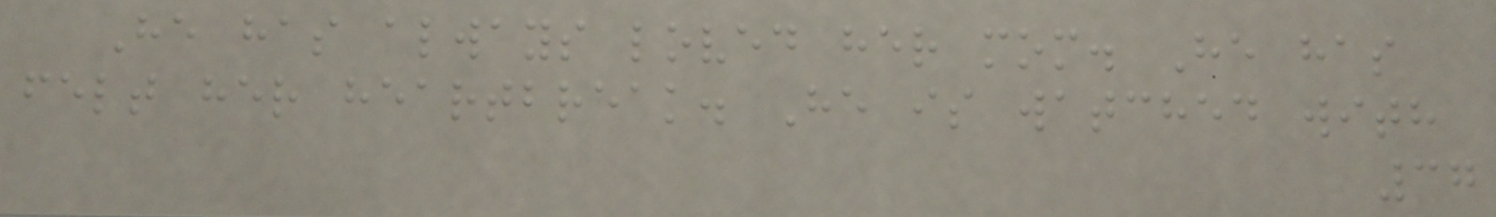He has always loved her mom. He has
felt her heartbreak. He is watched with
37
